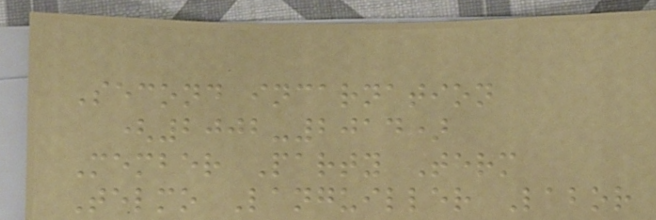Second incarnation
(2002-2014)
Member Party Term
Telmo Languiller Labor
